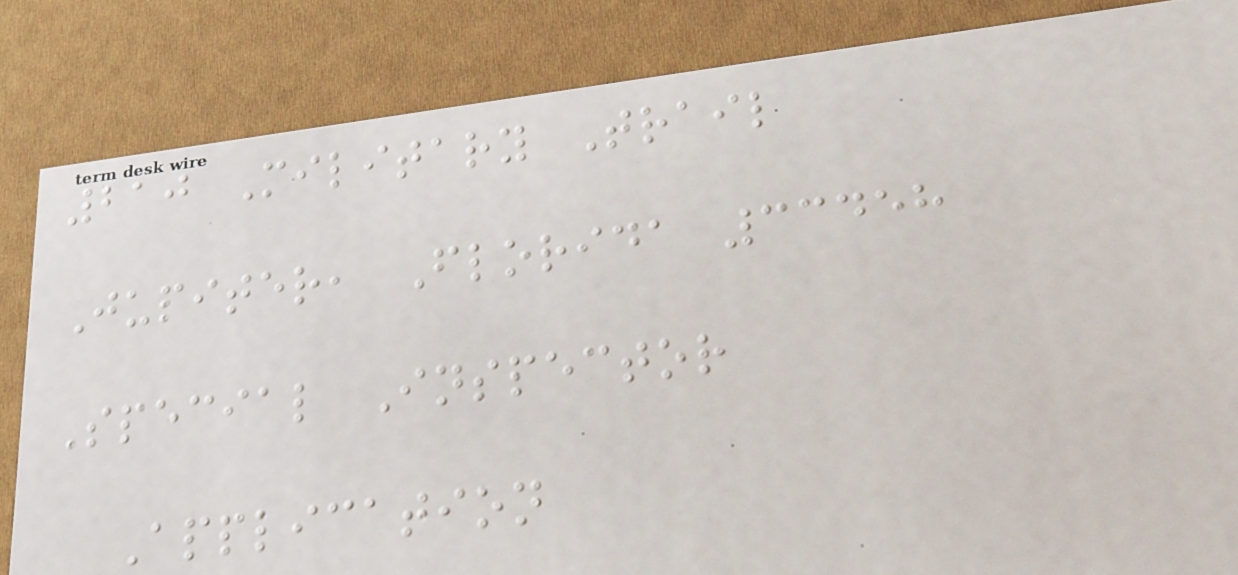210 Military Trail
Jupiter, Florida 33458
Special Inspector
Application
